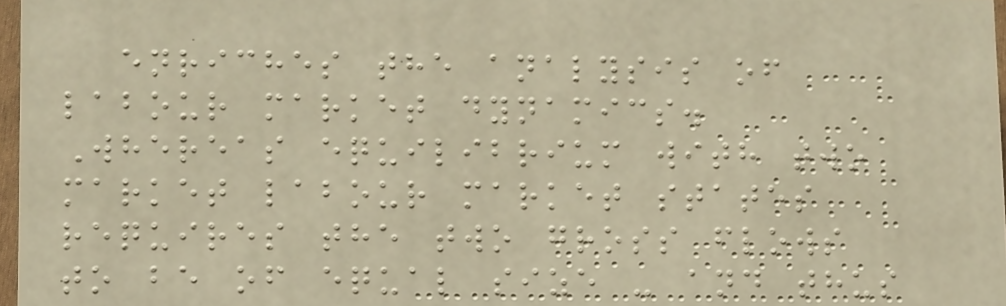enriches the analysis of
labour market dynamics.
Whereas equilibrium with two
market labour market states
requires the two gross flows
to be of equal size - and thus
